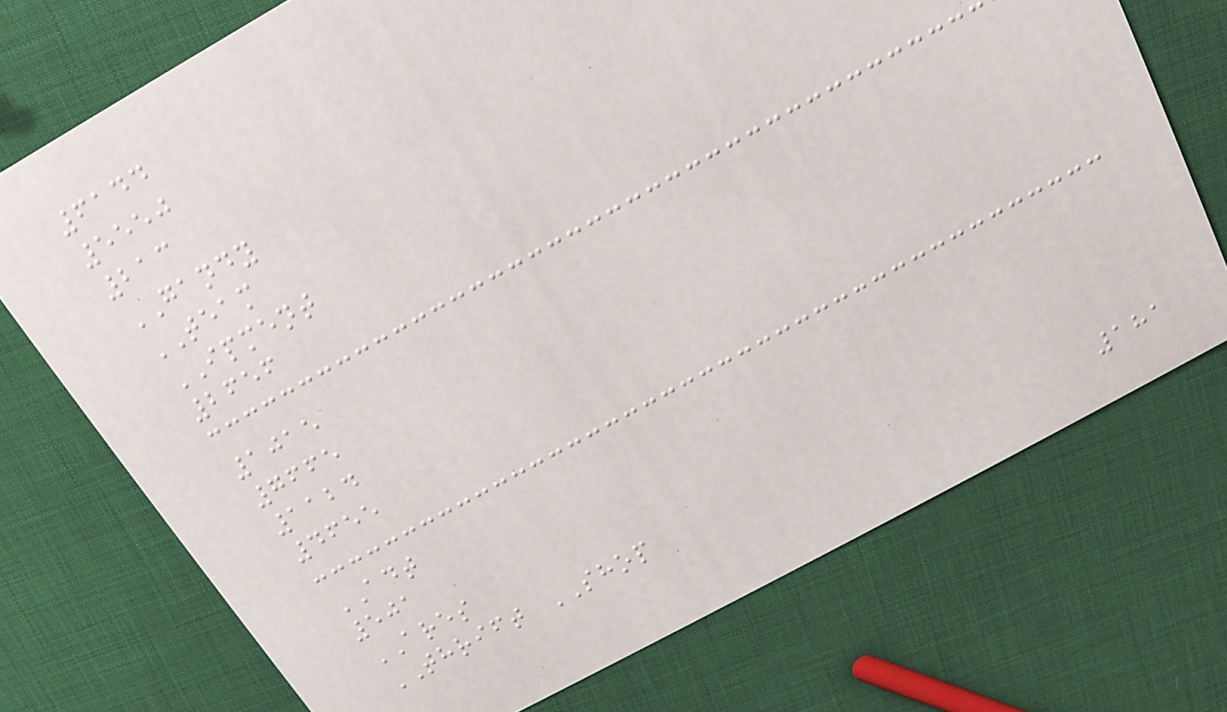6144
5550
213
GANDY
TEAM
IPMENT
2656
1015
7665
1124
4655
ADT
501
ARES
THRIFT SHOP
181
